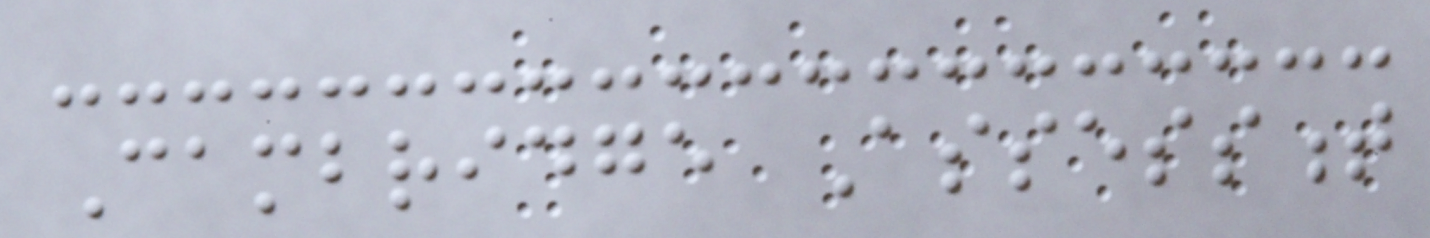Cambridge Assessment
